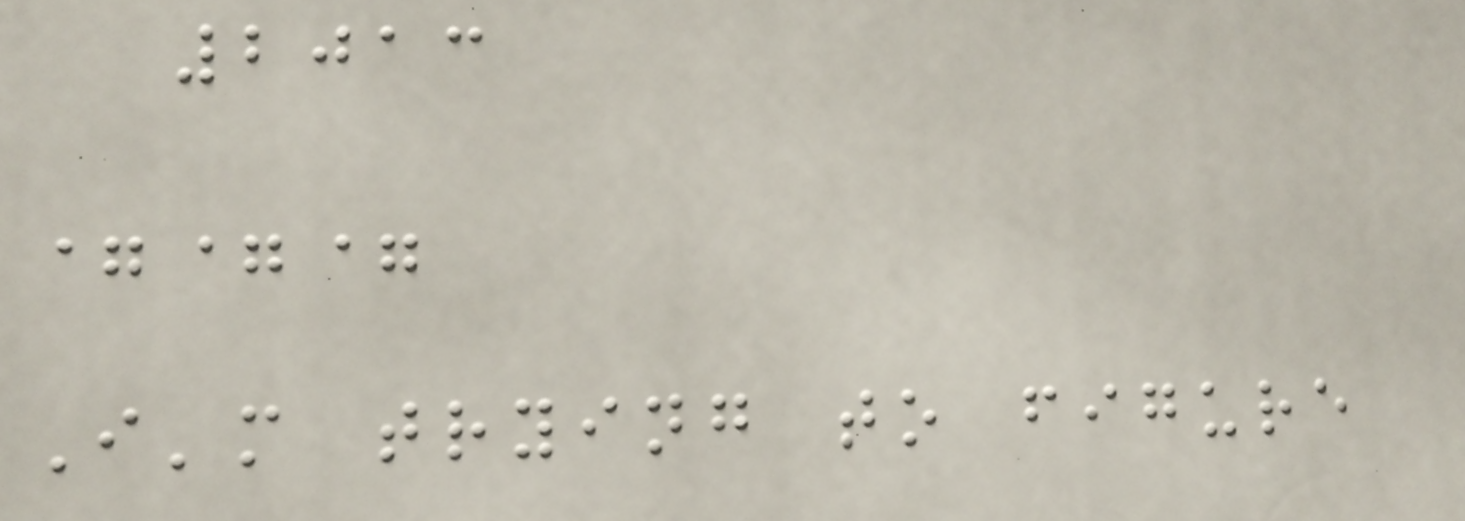2013
===
I'm trying to figure
